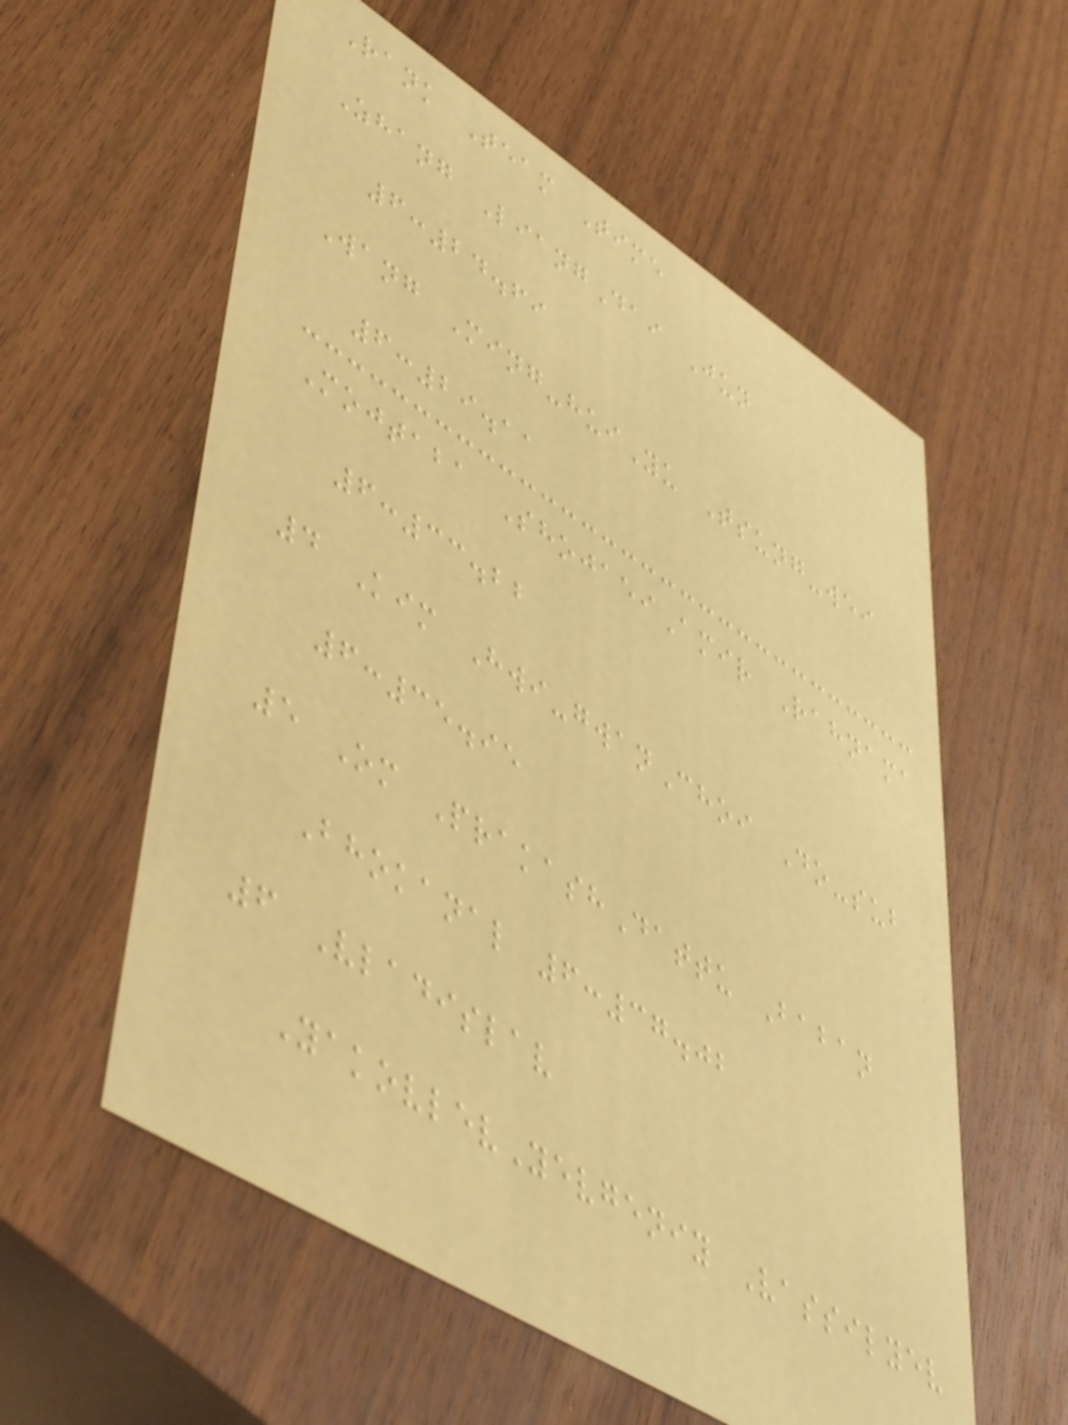Rank Team Time
Zhang LiangDai Jun
6:24.69
Wang Ming-huiYu Tsung-wei
6:29.11
Mojtaba ShojaeiAmir Rahnama
6:33.22
4 Kim Hwi-gwanChoi Do-sub
6:35.95
5 Om PrakashDattu Baban
Bhokanal 6:37.02
6 Vladislav
YakovlevYevgeniy Vassilyev
